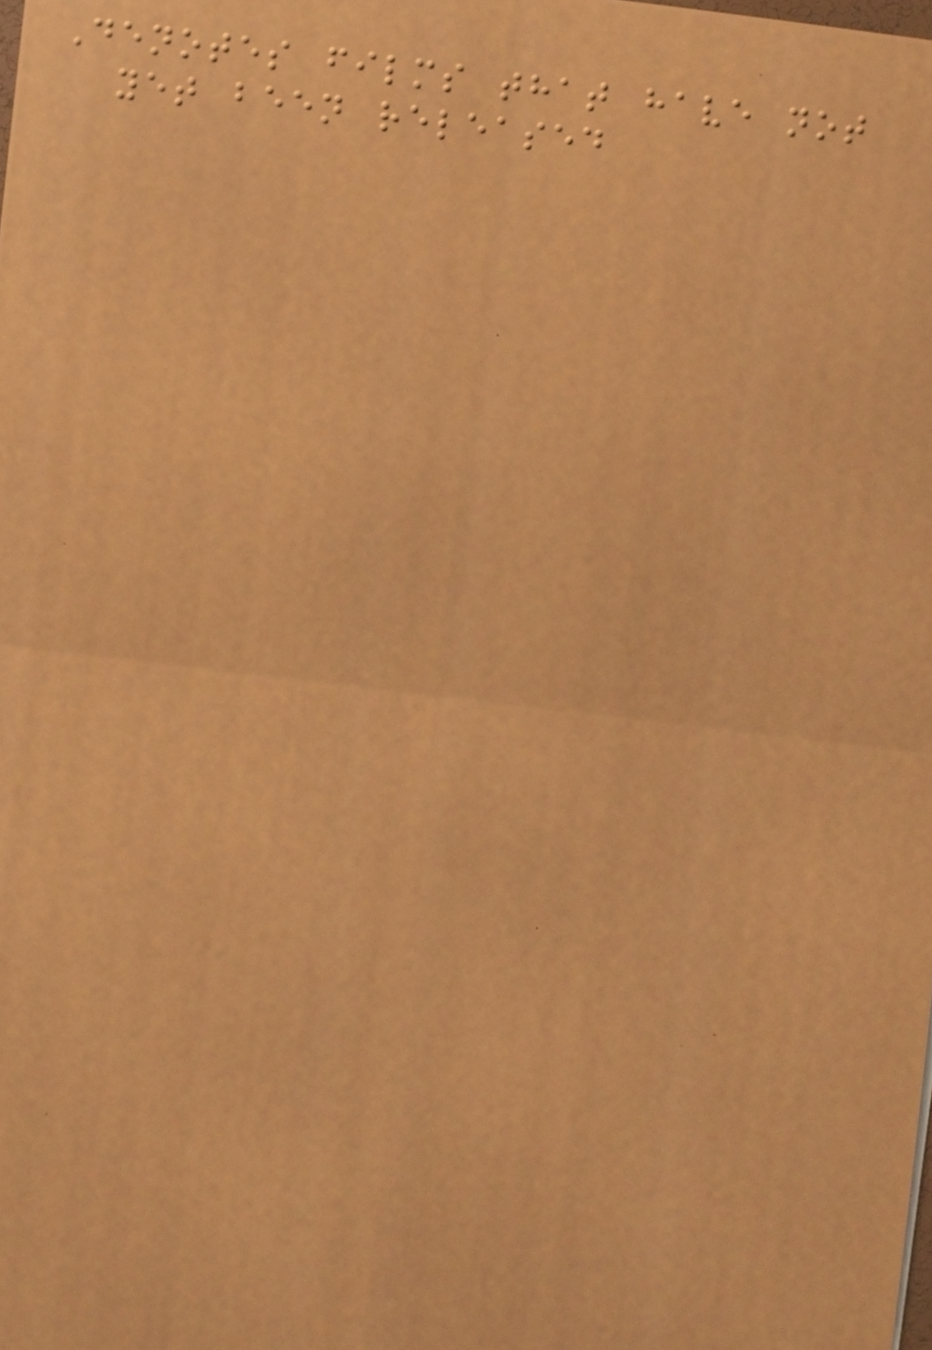Denotes films that have not
yet been released
